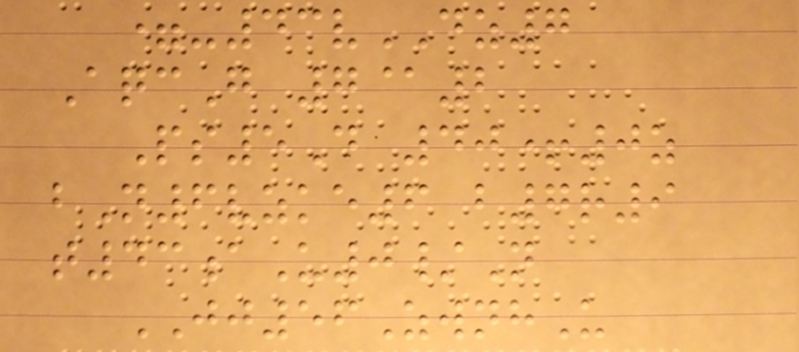=-43vDZ7
AqcG 7@2
Ps5D 40+0z
bN6vzke6 b7r9
t43aU0/N
JJ56ZwnhU
